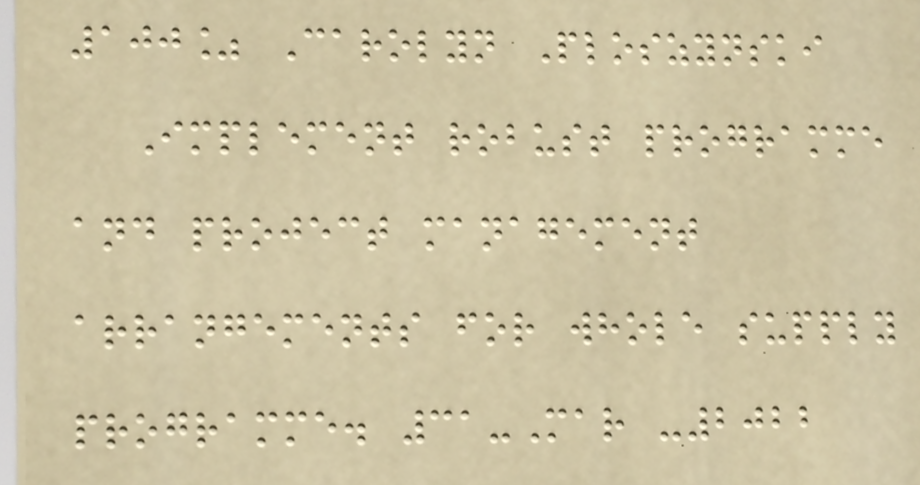100% Carolyn Ploszynski
Implement robust programme
and project management
arrangements for whole supply
programme. 31-Mar -2022
